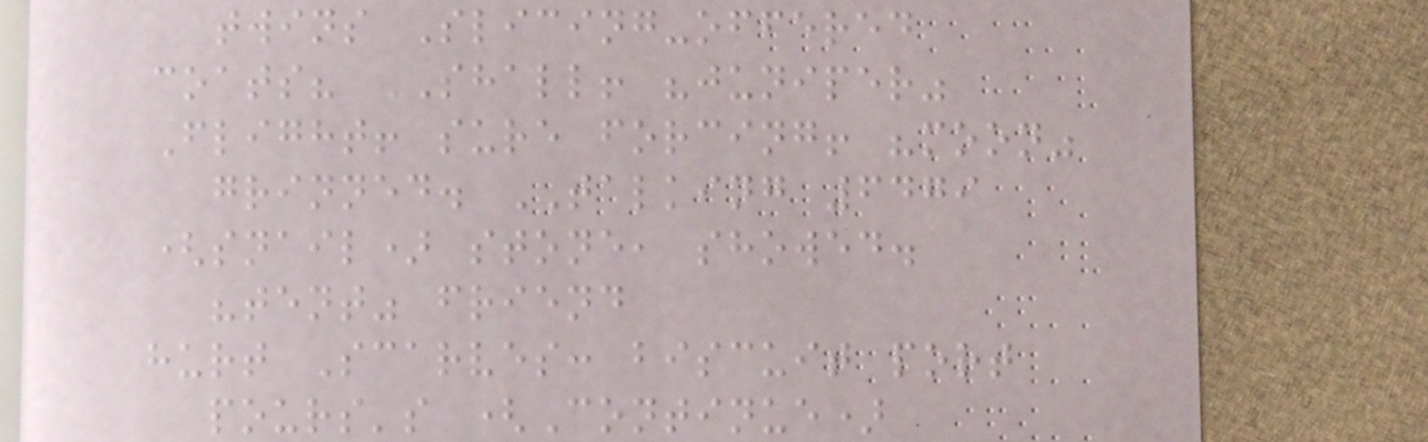twins Slicing-offered
coats? SHALL! "juniper"
Flight! sure forcing! "moon"
grinned. TALKING 6479
(snail) stone, showed.
"tent" friend
hurt Scarves: biscuit port
pours's (Continue)
